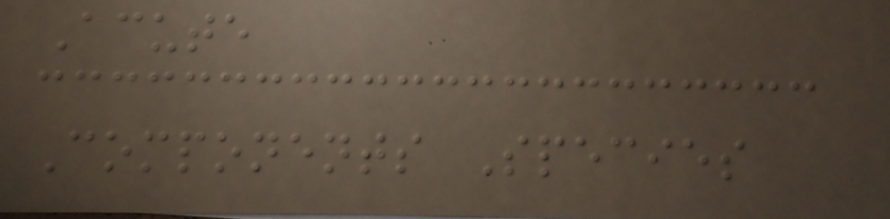Acute
Components Species
